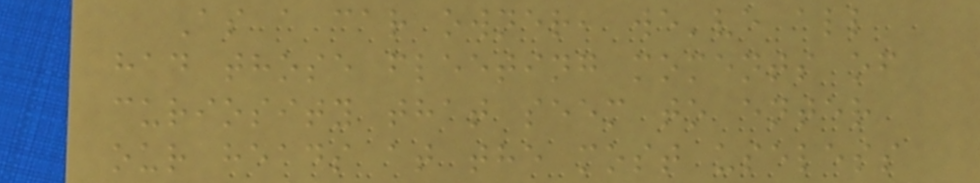As a car owner, we've all
had those fleeting moments of
curiosity that seem to enter
our heads at the most useless
